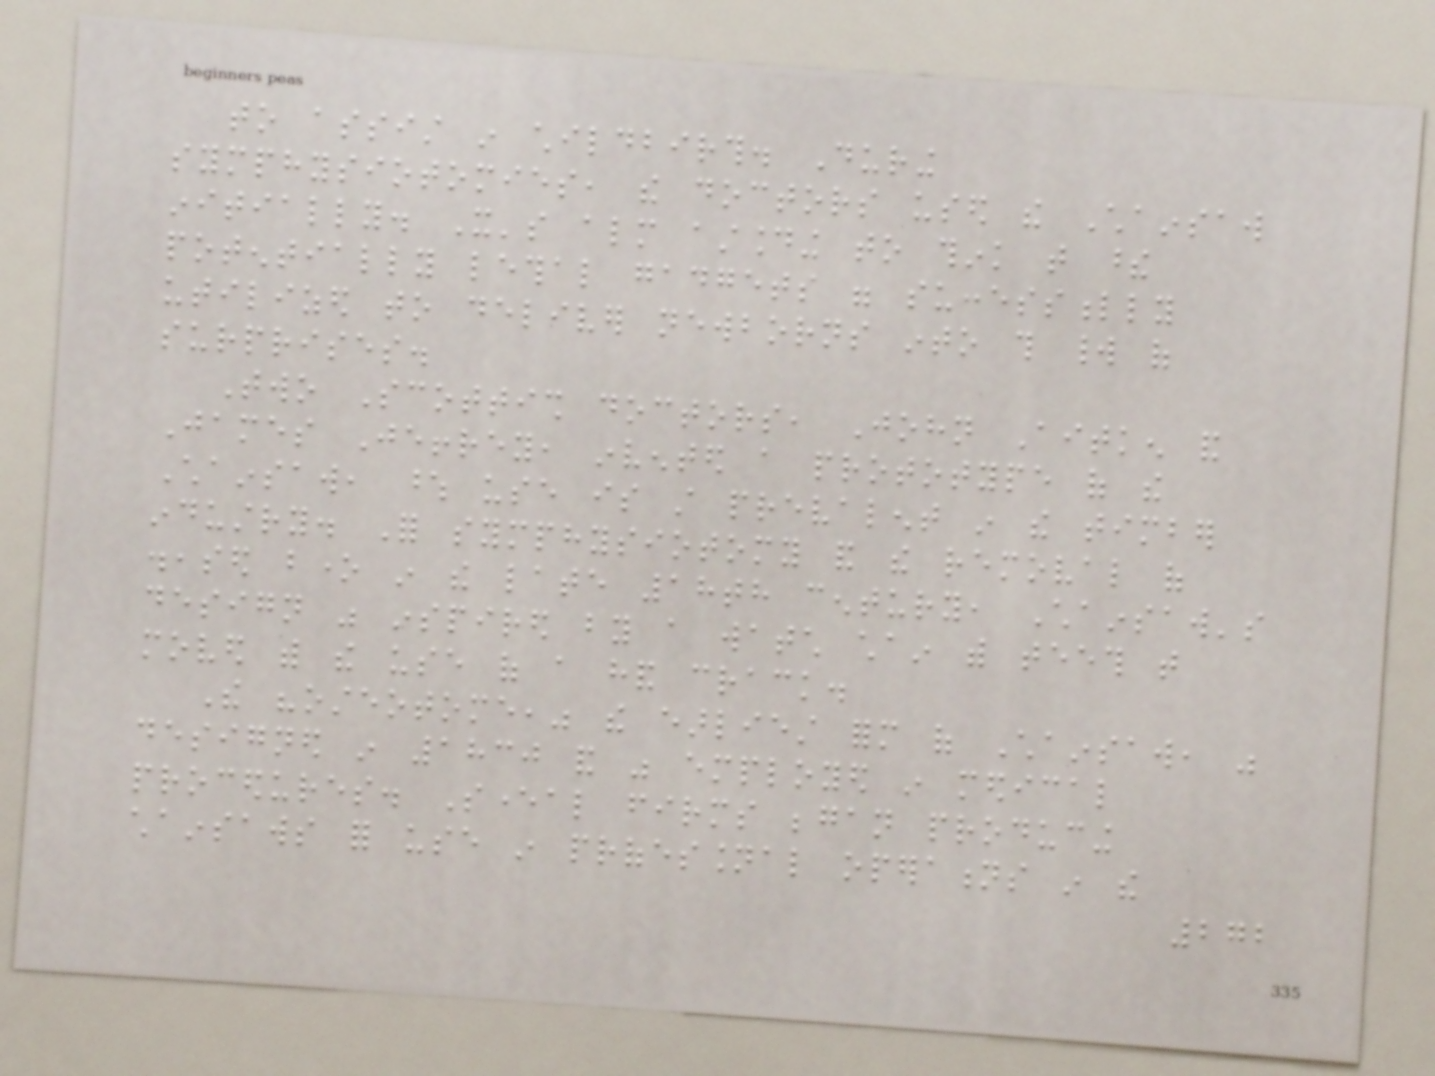to assist in childbirth. During
symphysiotomies, the doctors used the Chainsaw
initially. It's almost astounding to think that these
potentially lethal gadgets were successfully
utilized to deliver newborns into this world of
surprises.
Two Scottish doctors, John Aitken and
James Jeffrey, invented a prototype of the
Chainsaw, whose use is still prevalent in the timber
industry. For symphysiotomy and the removal of
diseased bone in the late 18th century, Chainsaw's
design was inspired by a watch chain with teeth that
moved with the use of a hand crack.
The "osteotome," the earliest form of Chainsaw, was
designed in 1830 and was employed in medical
procedures. Several firms began producing
chainsaws for use in professional operations in the
272
